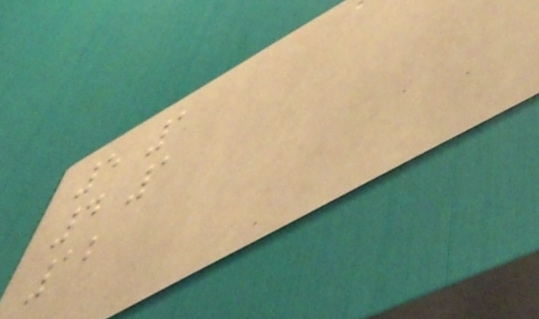5 1
4 1
12
